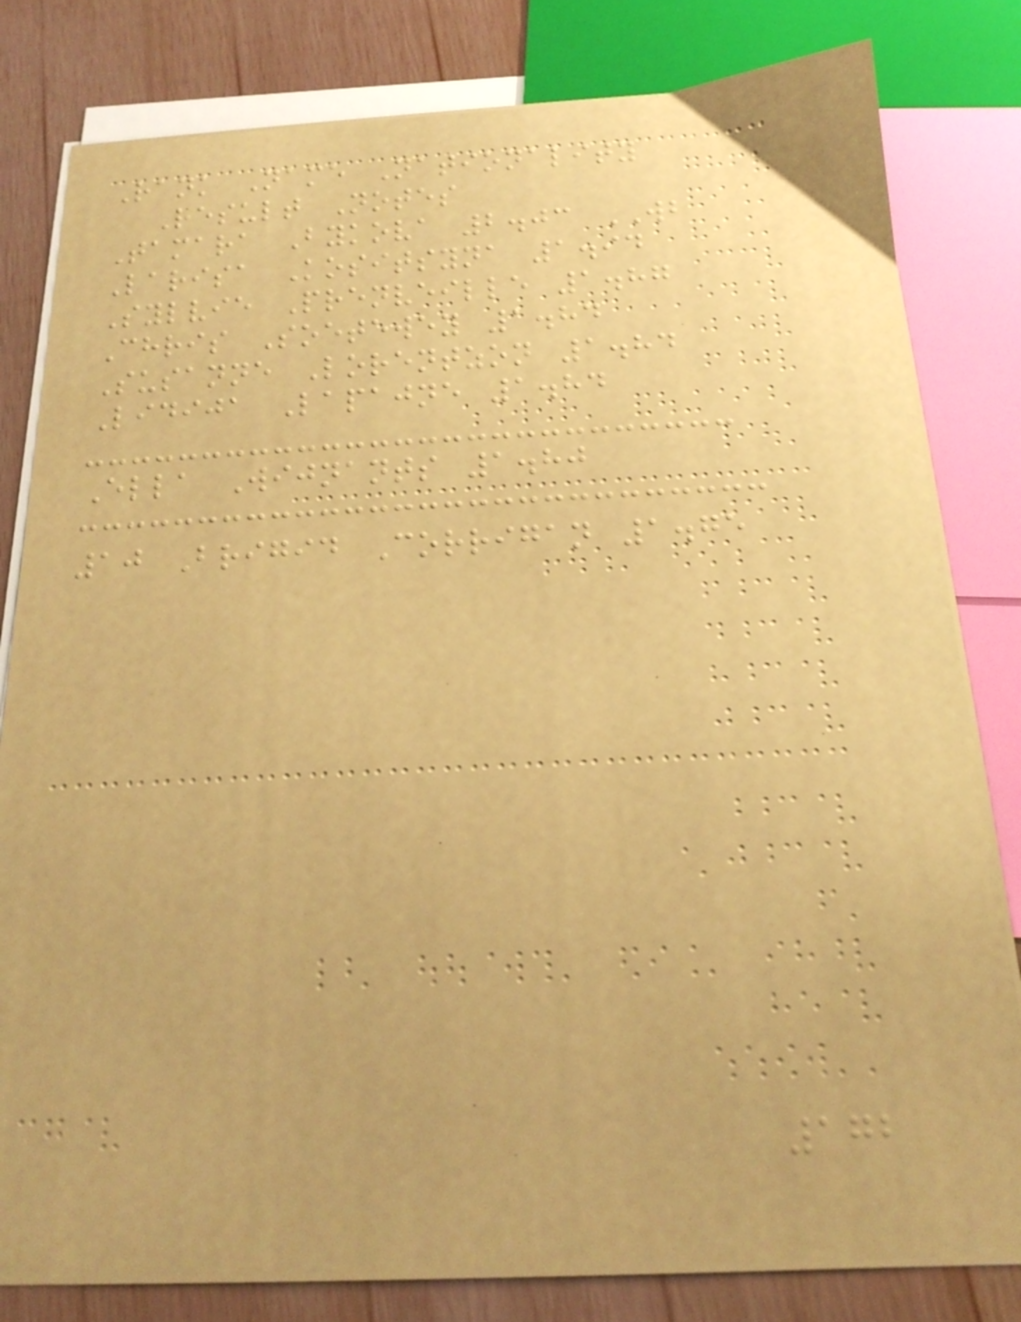Rank Name Nationality
Result Notes
Tamara Bykova 2.03 WB
Larisa Kositsyna 1.94
Sylvie Prenveille 1.87
Chris Soetewey 1.84
Susanne Lorentzon 1.84
Lidija Lapajne 1.84
Ella Wijnants 1.80
10 Brigid Corrigan 1.75
172
